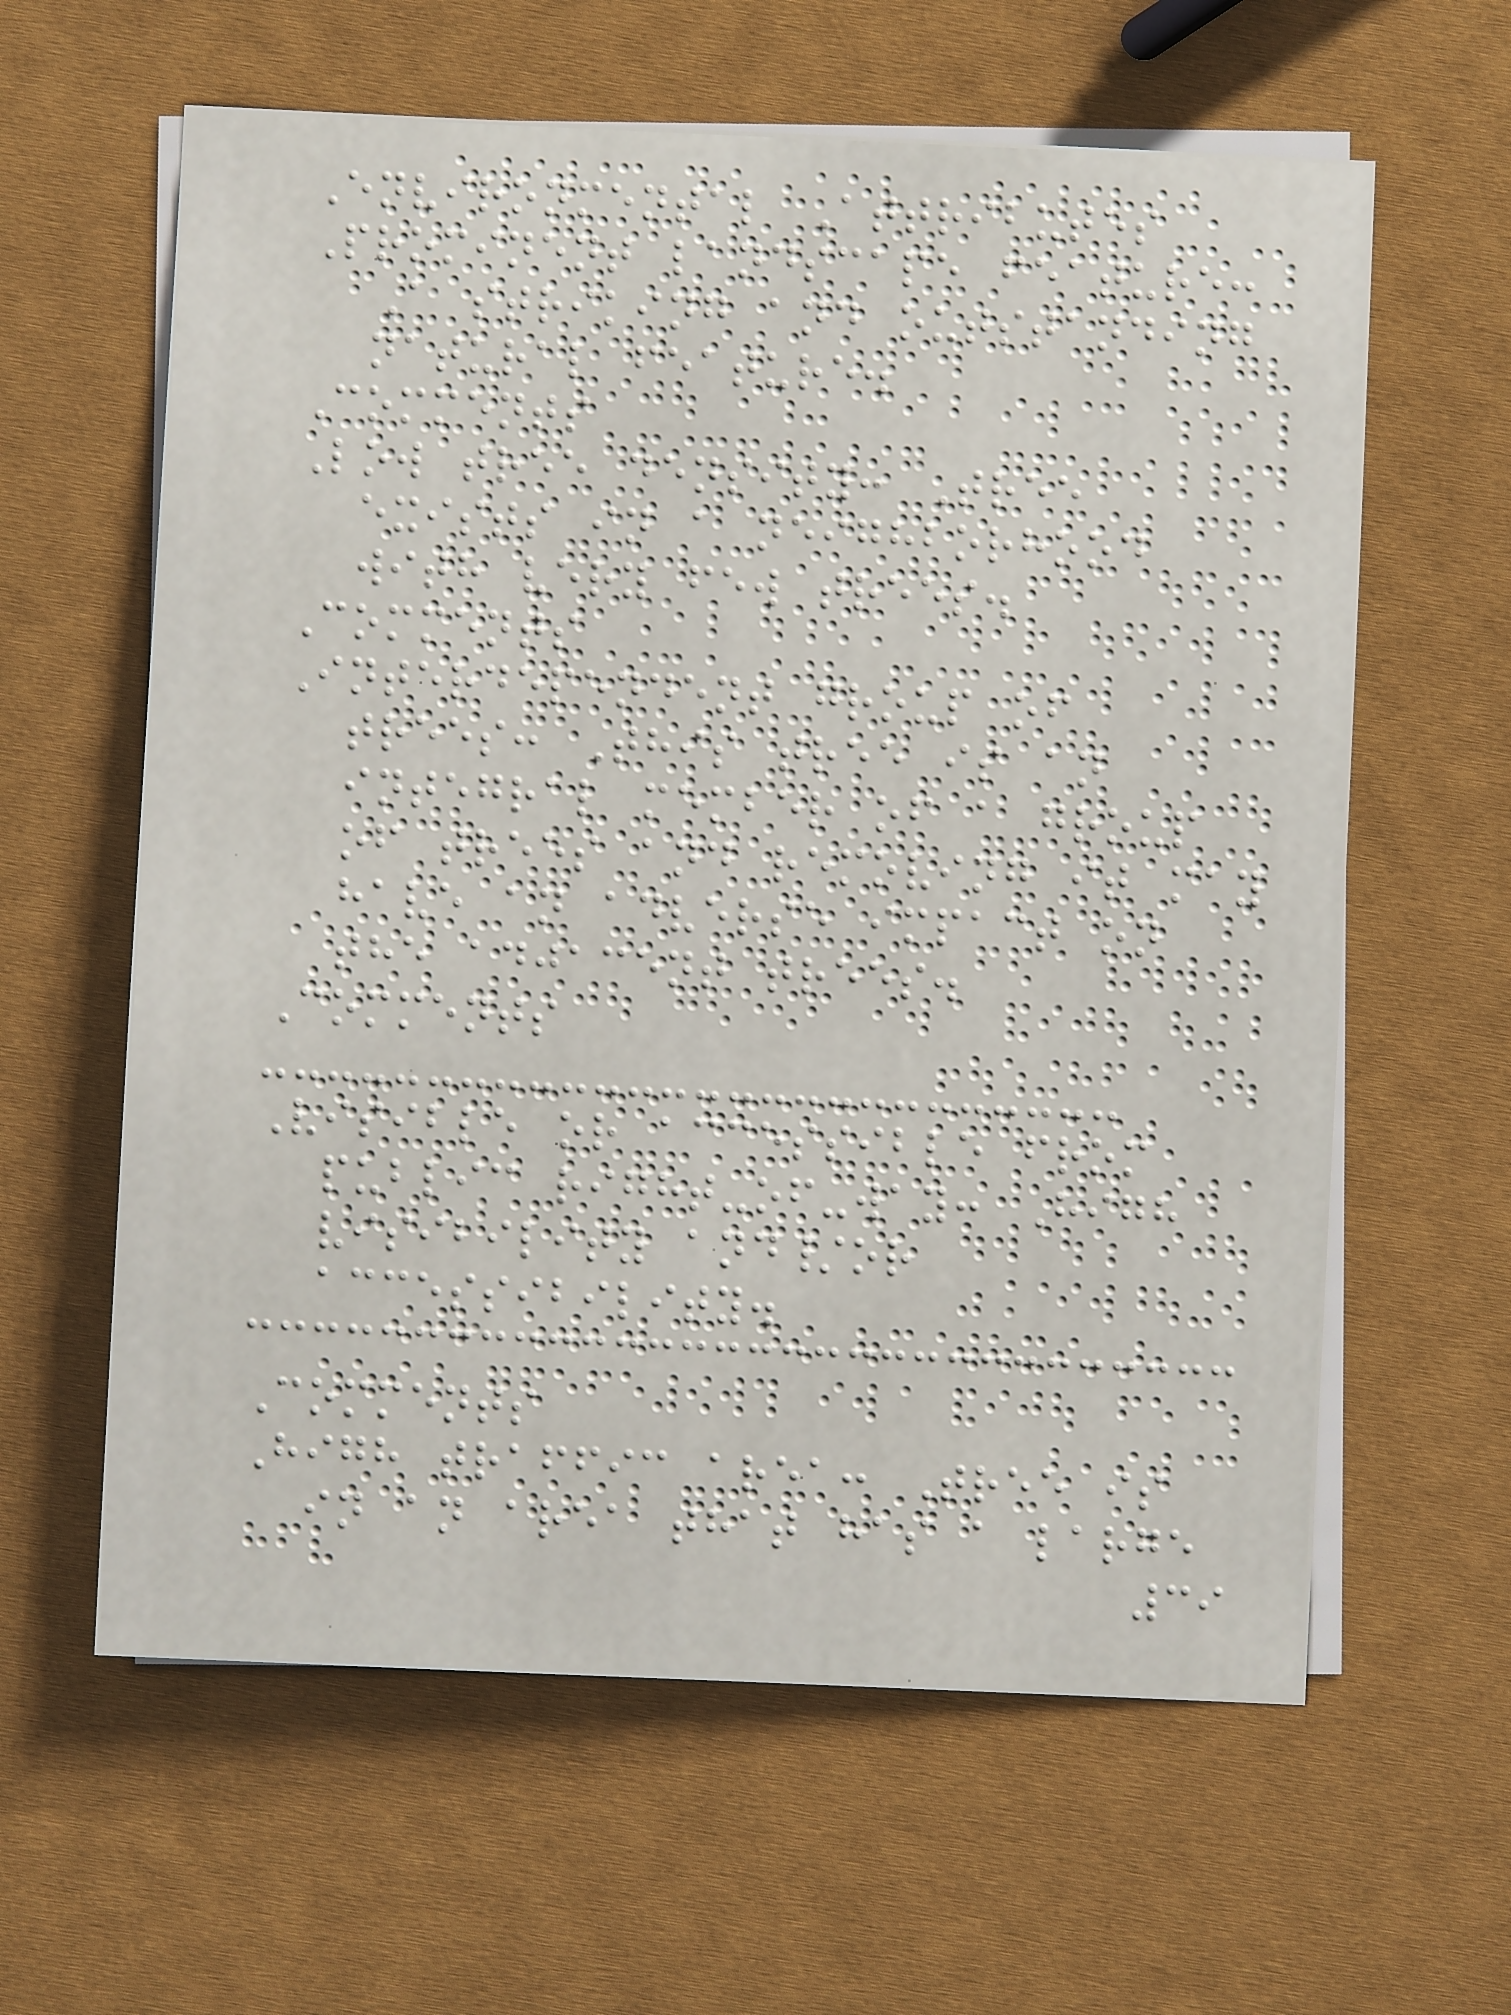Environmental Attributes
Prominent landscape feature:
A striking and outstanding
natural feature.
Comments
Low tree density: Tree
exists in a neighborhood
with very few trees.
Comments
Interdependent group of
trees: This tree is an
integral member of a group
of trees and removing it may
have an adverse impact on
the adjacent trees.
Comments
Visible or accessible from
public right-of-way: High
visibility and/or
accessibility.
Comments
High traffic area: Tree is
in an area that has a large
39
